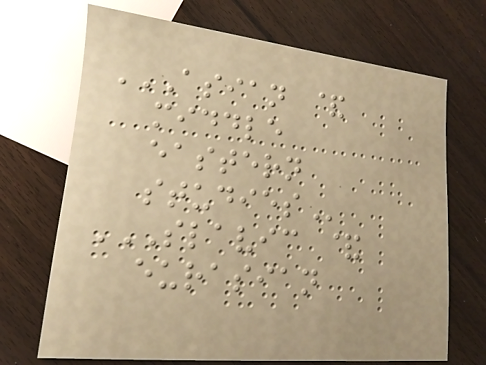ASIAN &
MIDDLE
EASTERN
STUDIES
SLAVIC &
EURASIAN
